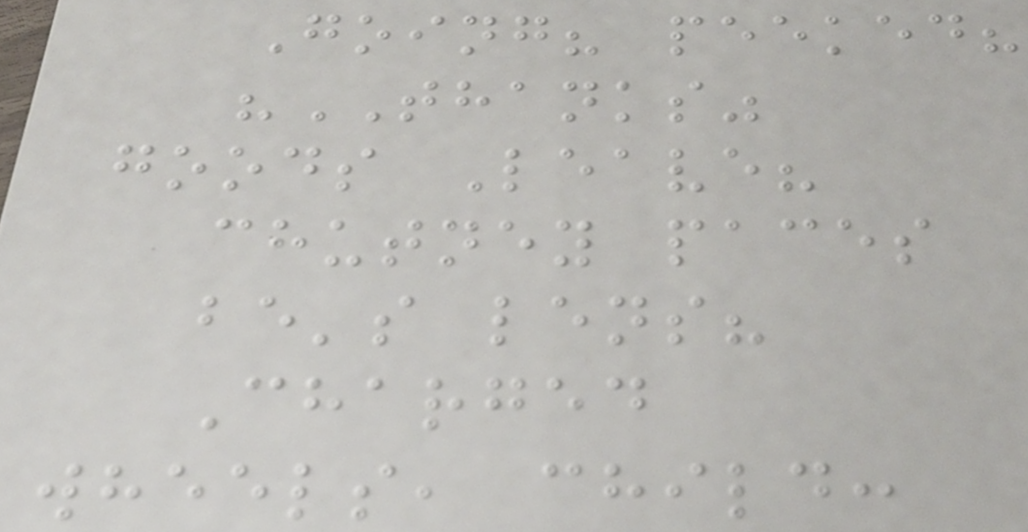Going? peeked?
"THANKS"
goods Leave?
chutney paces
be's lens?
Charged
wheels, child:
